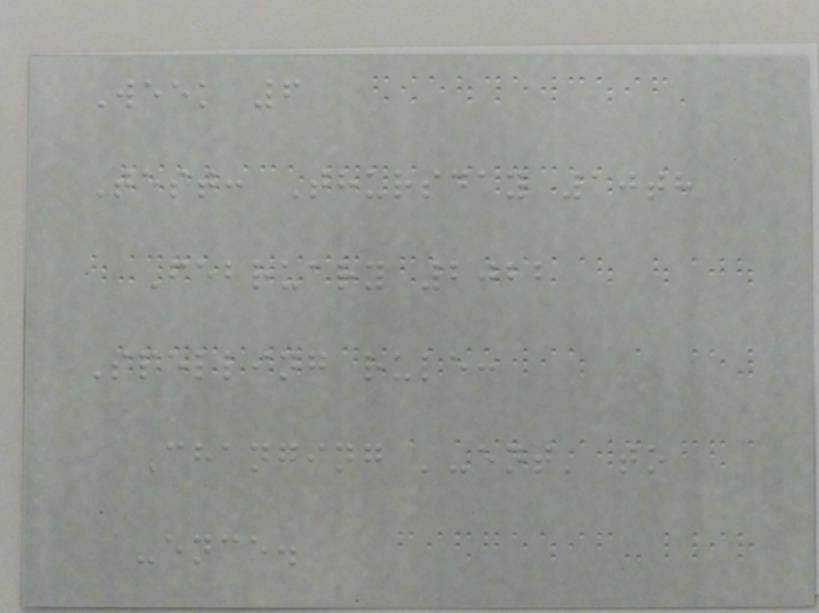Week 6
Test: Thursday 10th
February 2022
Spelling rule:
Changing '-ent' to
-ence.
